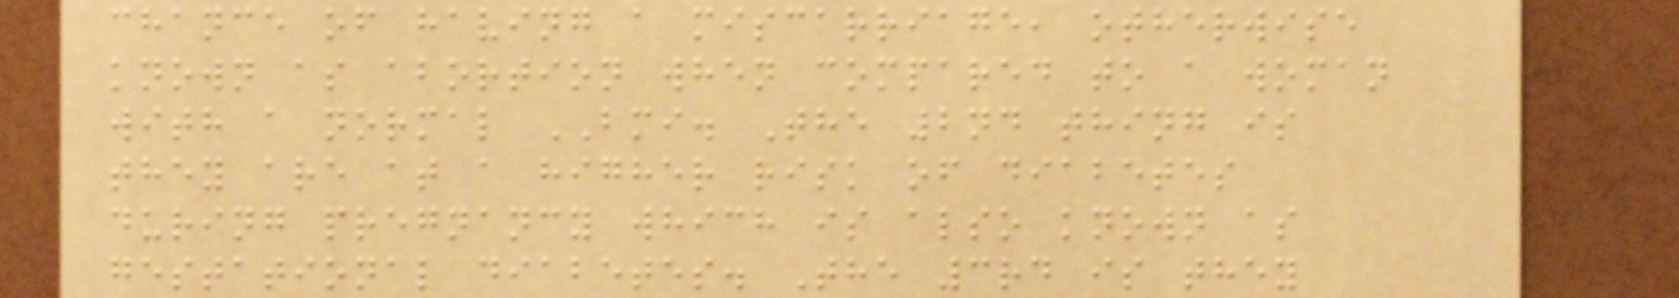chance of having a miscarriage, otherwise
known as abortion when compared to a woman
with a normal BMI. The 2nd thing is
they are at a higher risk of diabetes
during pregnancy which is also known as
gestational diabetes. The 3rd is they
